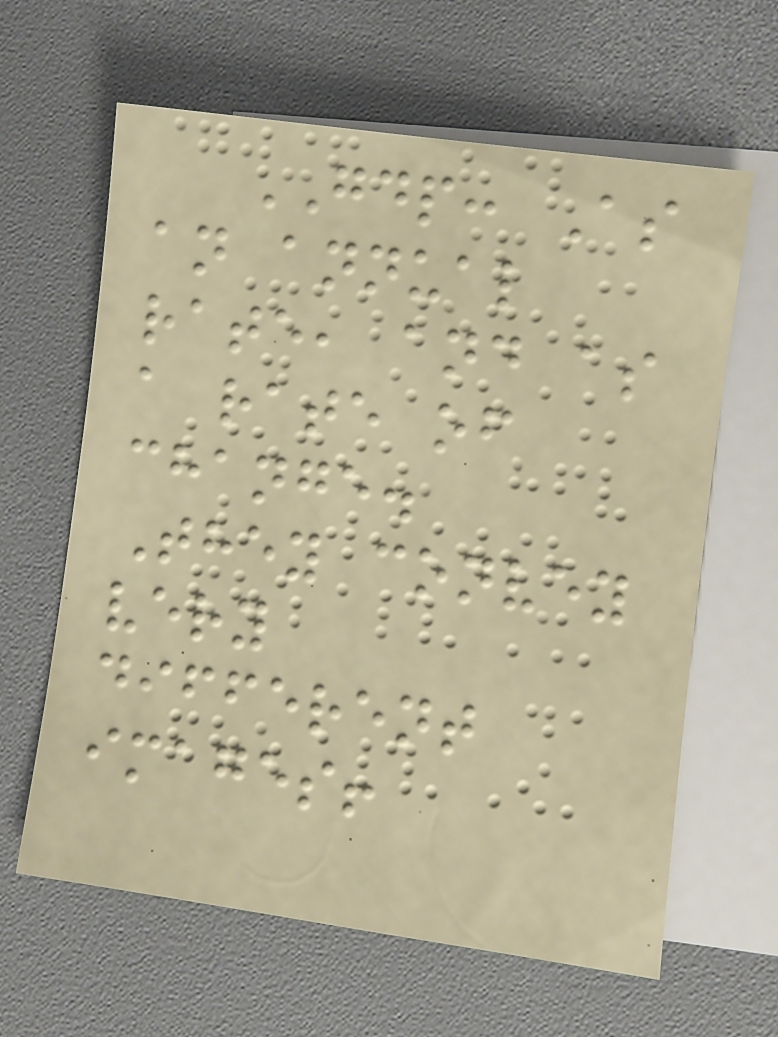GDP: As
an annual
rate, and as
a rate of
change.
They convey
very
different
images!
